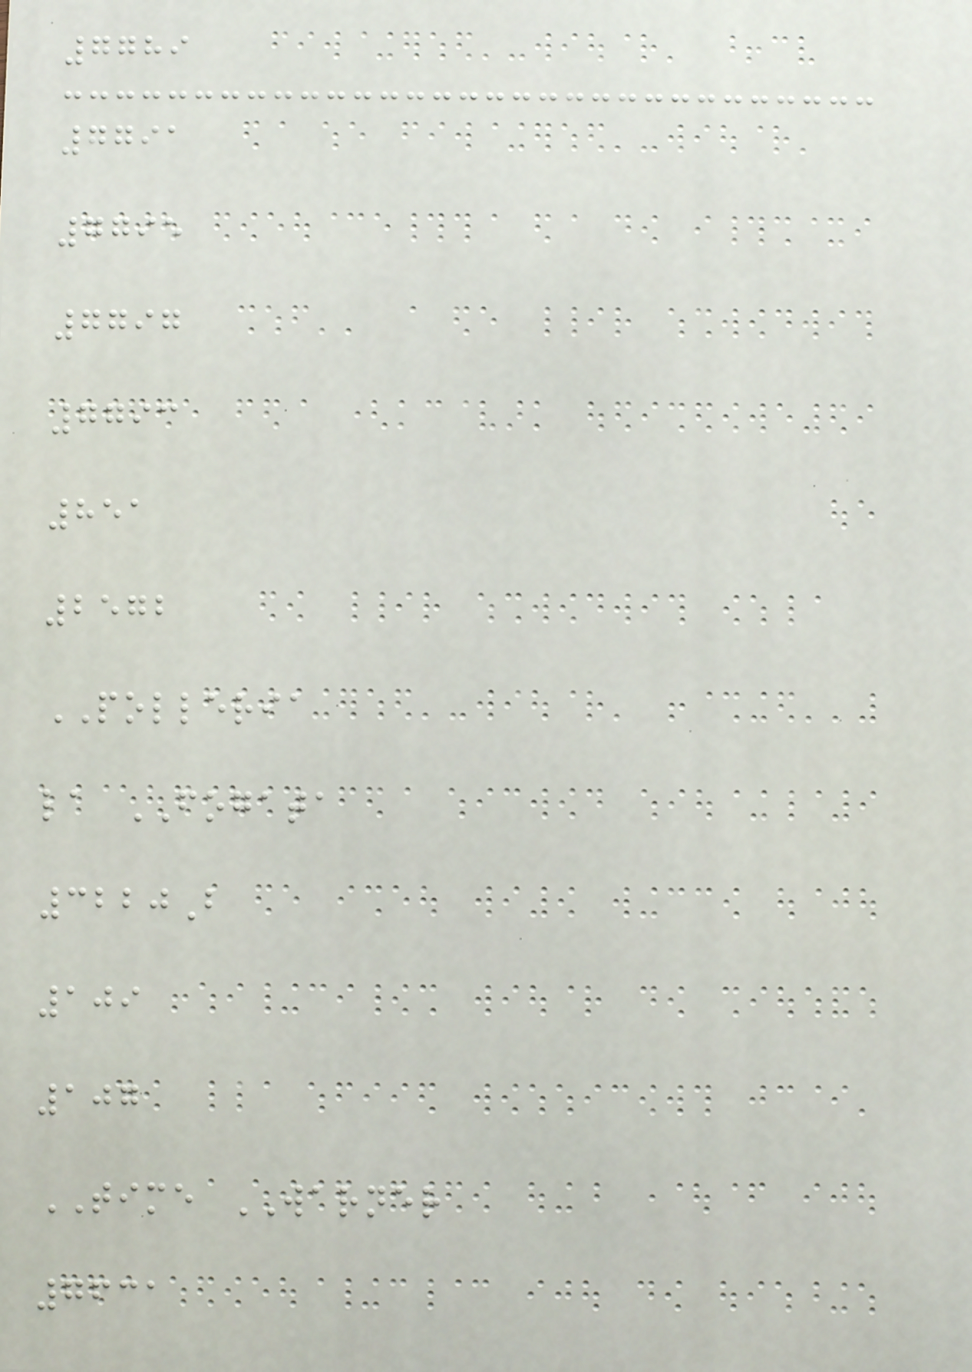7789
7791
7795
7797
7793
851
2572
POLLERIA
la FOGATA
3220B
109
107
TIME WARNER
7631
